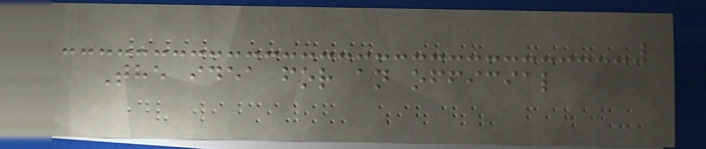The idea for an official
